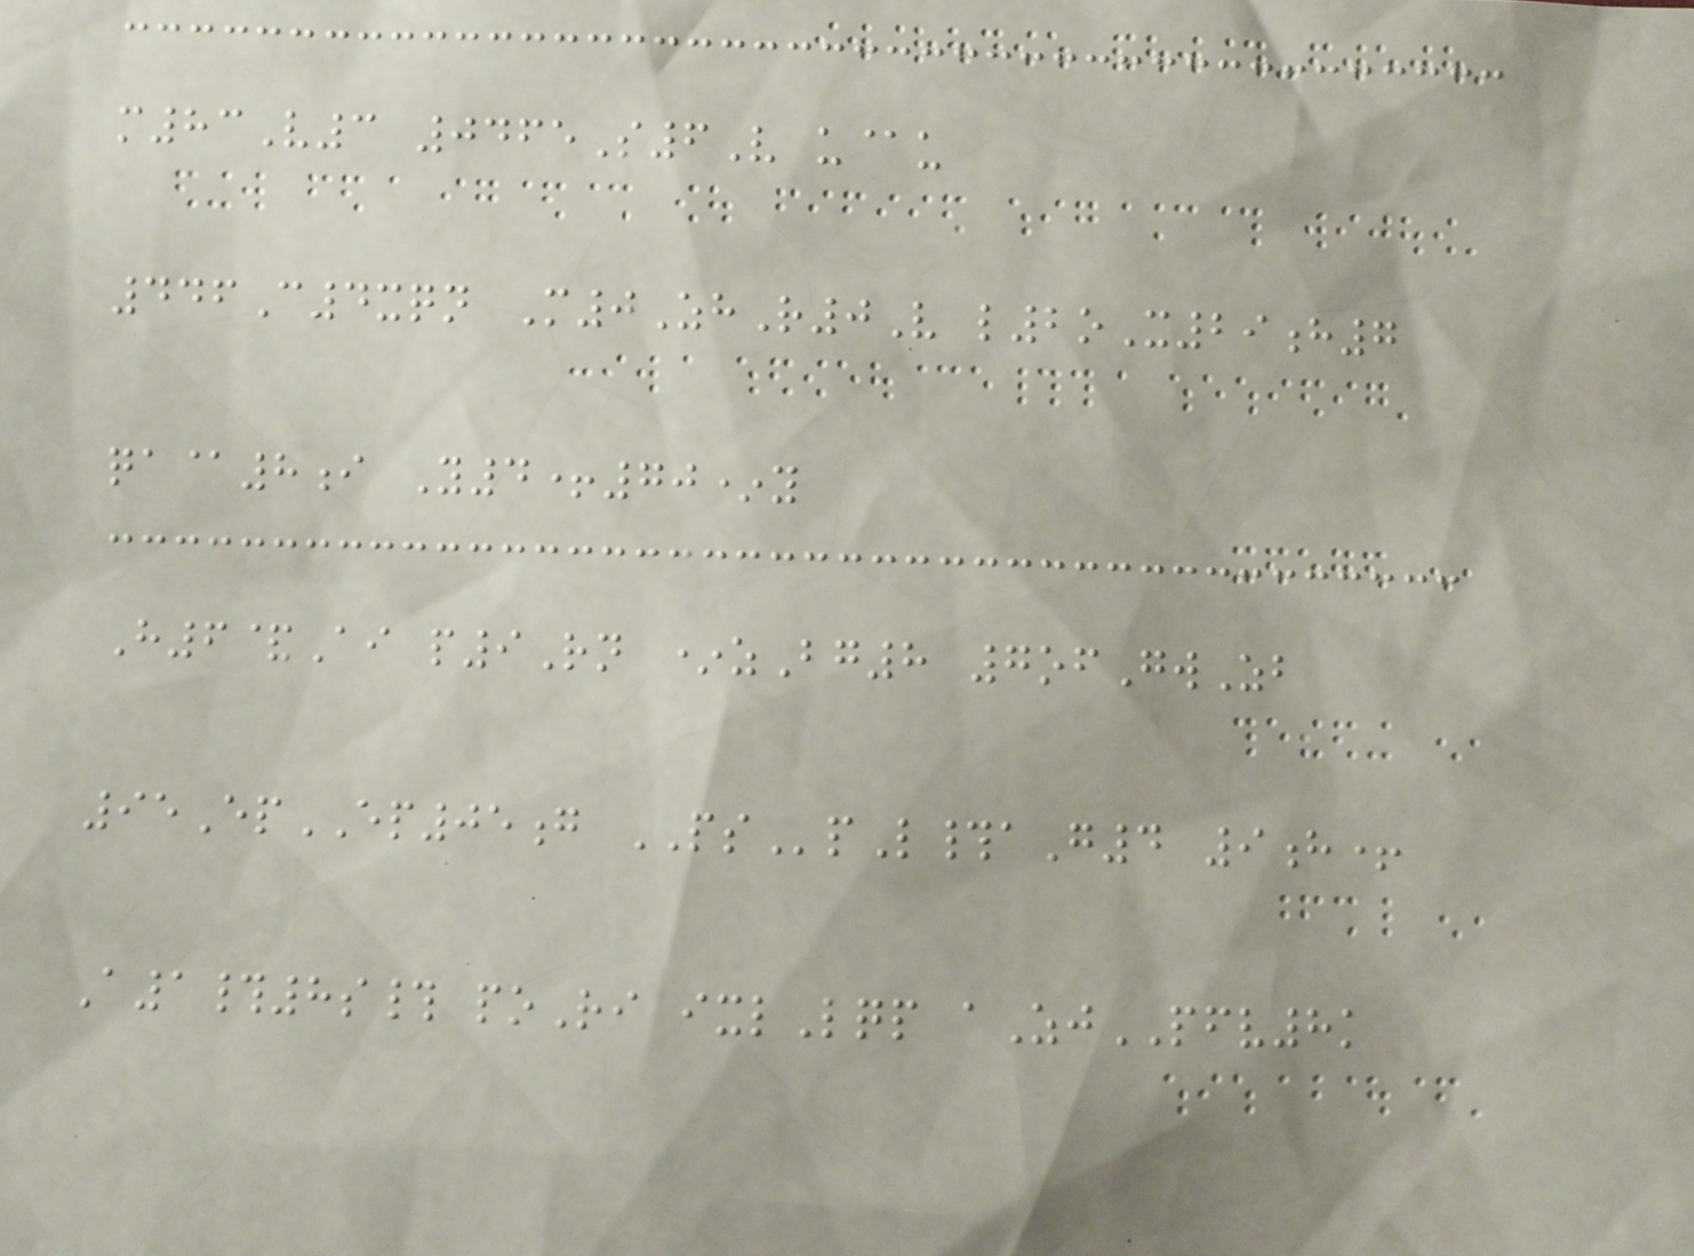m83V3 0465S6V u@u
446C4xqn M0ZhR0V l2oX29h7
qa@8i Y4+70*y
H6&Ai p9Rn *zBg8 7ofGwZb
95EpEP05g PSpL#aG4 9h+
A1#8s# poRi ixlLqp aZjPFV8k
